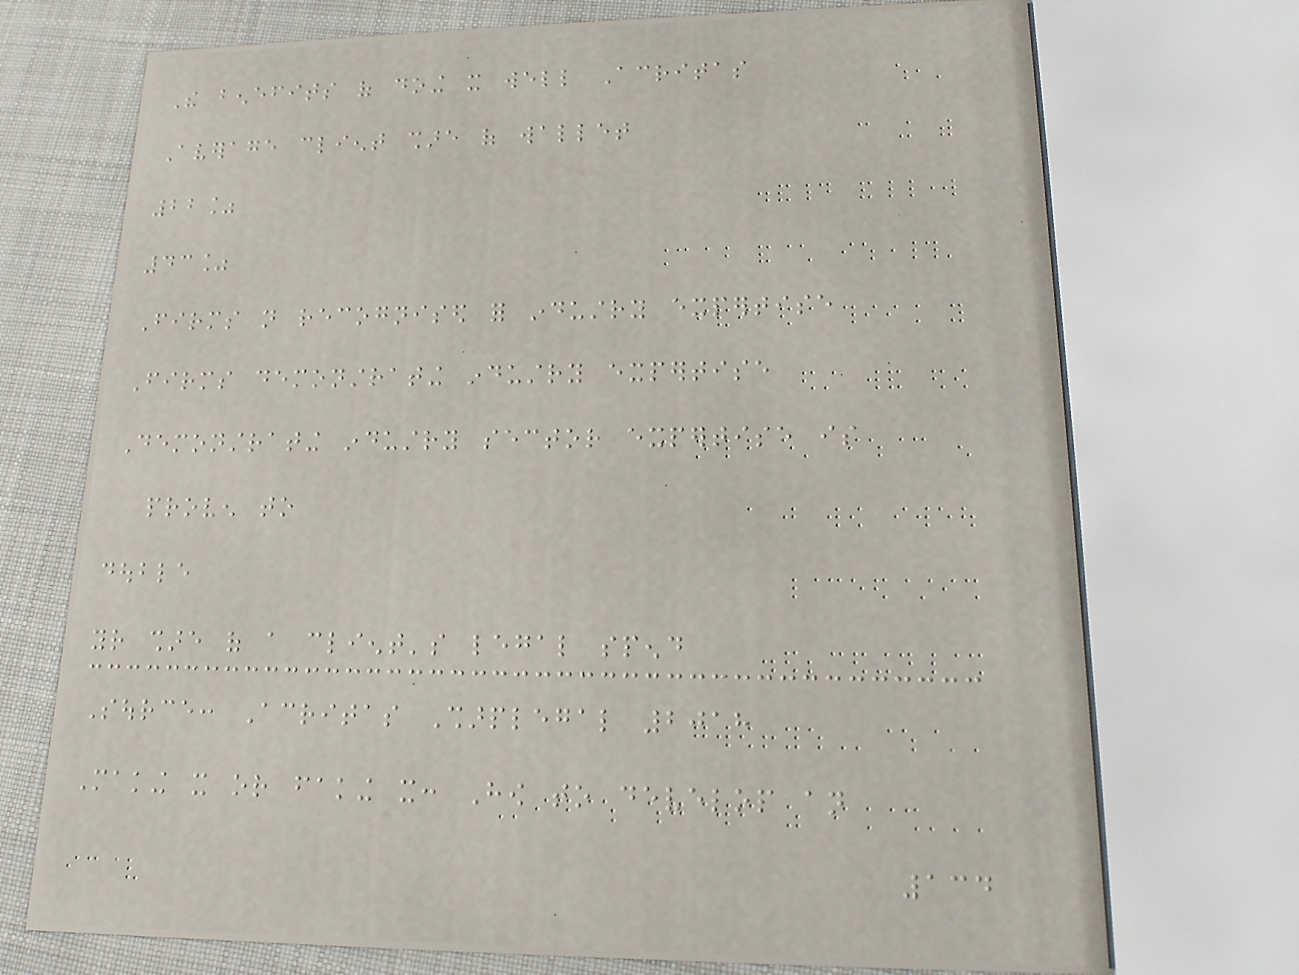The benefits of doing it well Acritas
Average client share of wallet
22%
43%
Firms not recognised for industry expertise
Firms demonstrating industry expertise
Demonstrating industry sector expertise is
proven to
double
your share of a client's legal spend
Source: Acritas Sharplegal 2018
Making it or faking it: How to develop an
134
